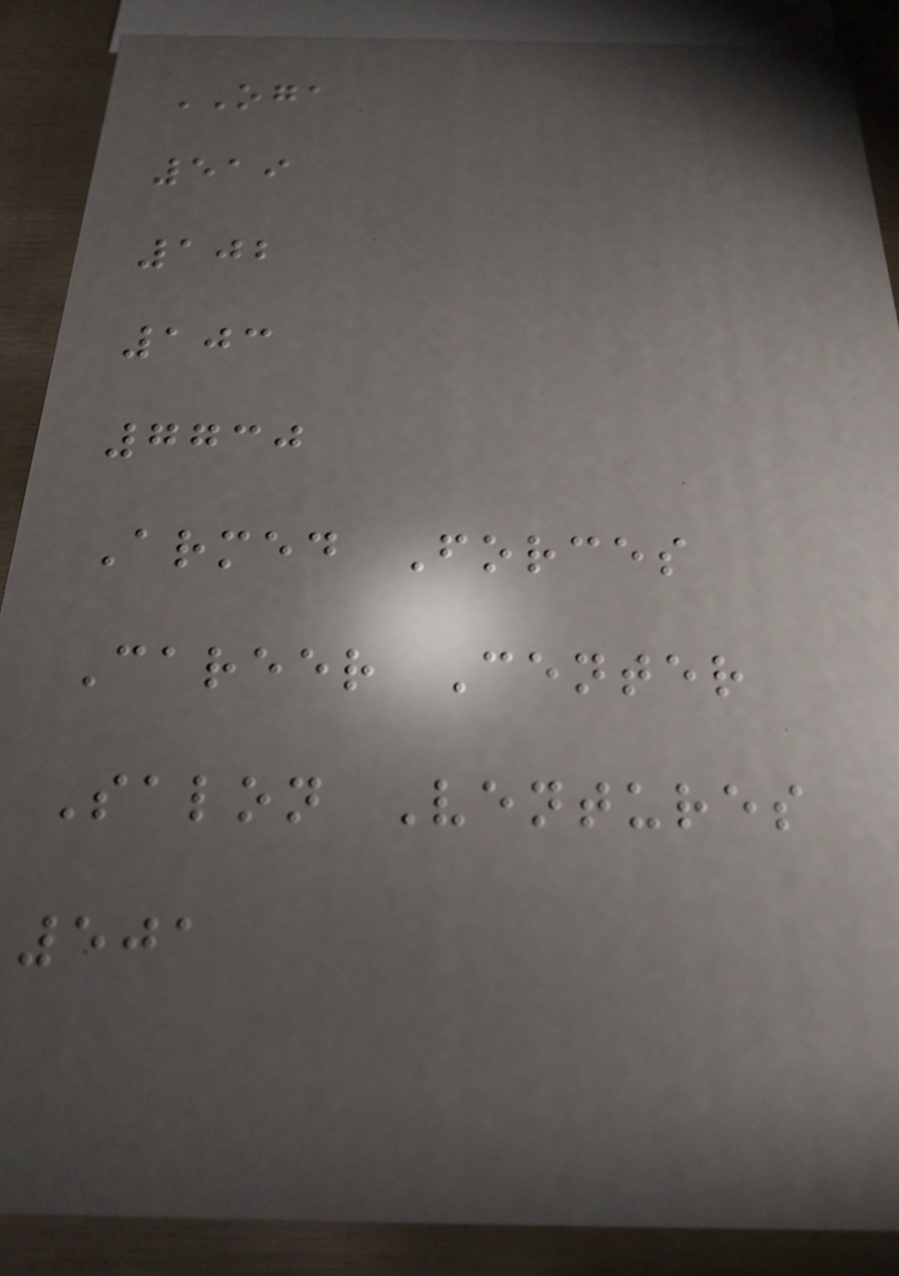OGA
519
102
103
7730
Armed Forces
Career Center
Salon Ventures
501
